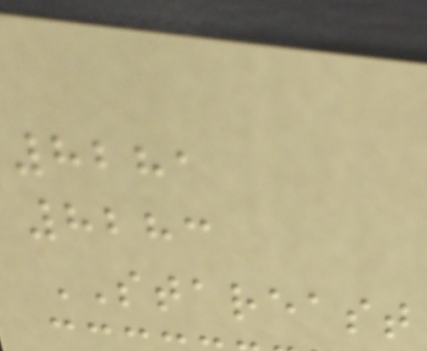8281
8283
STAREAST
